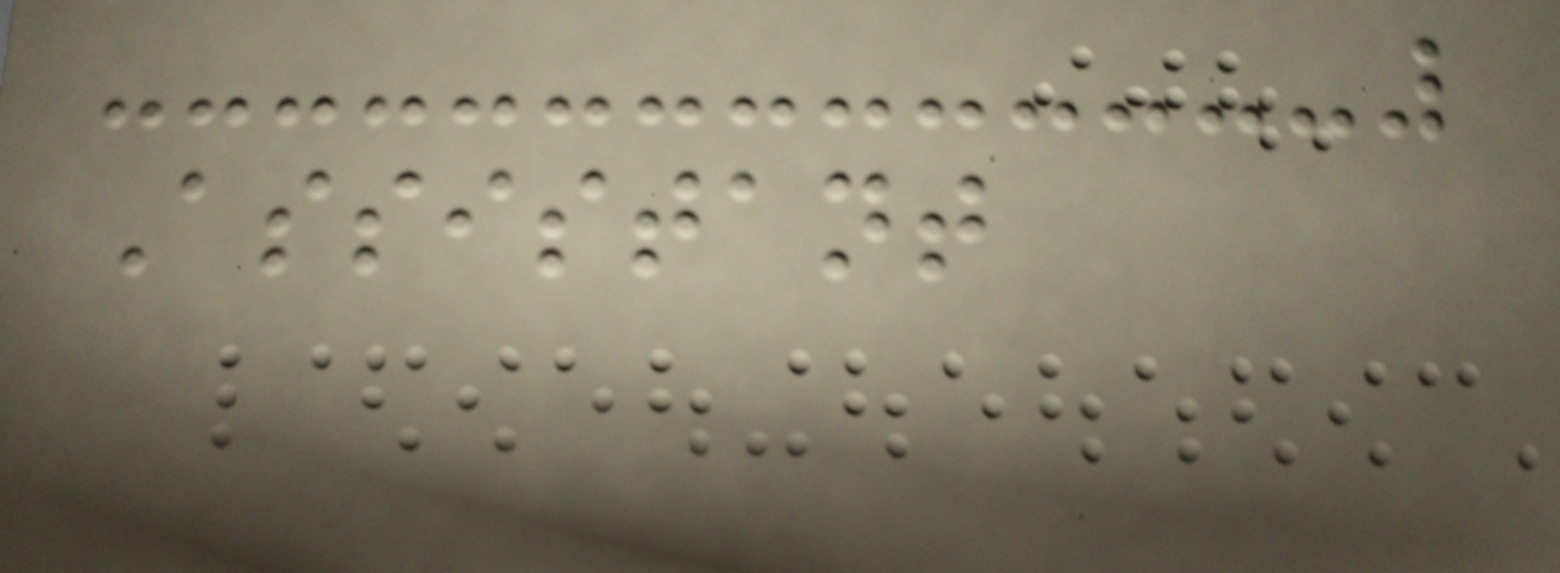Assistant
